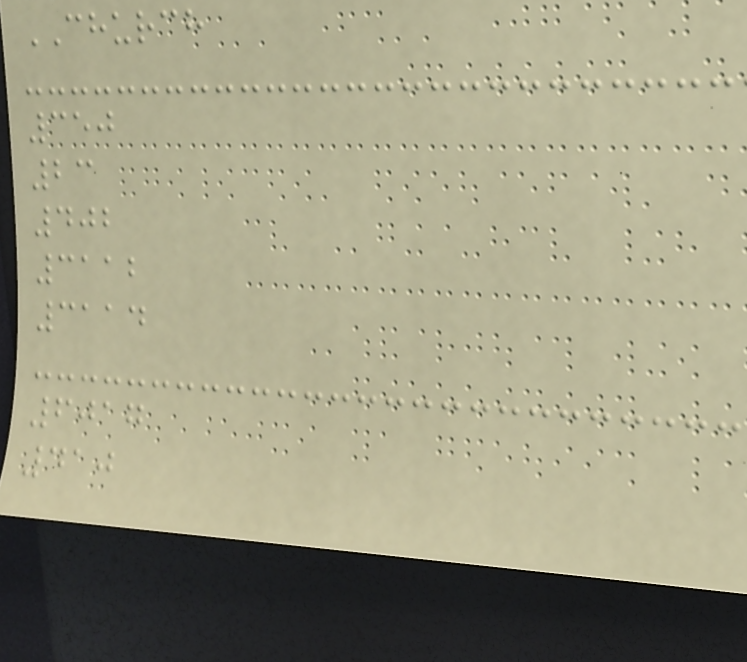CHURCH
350
23
402
3112
3114
6017
410
